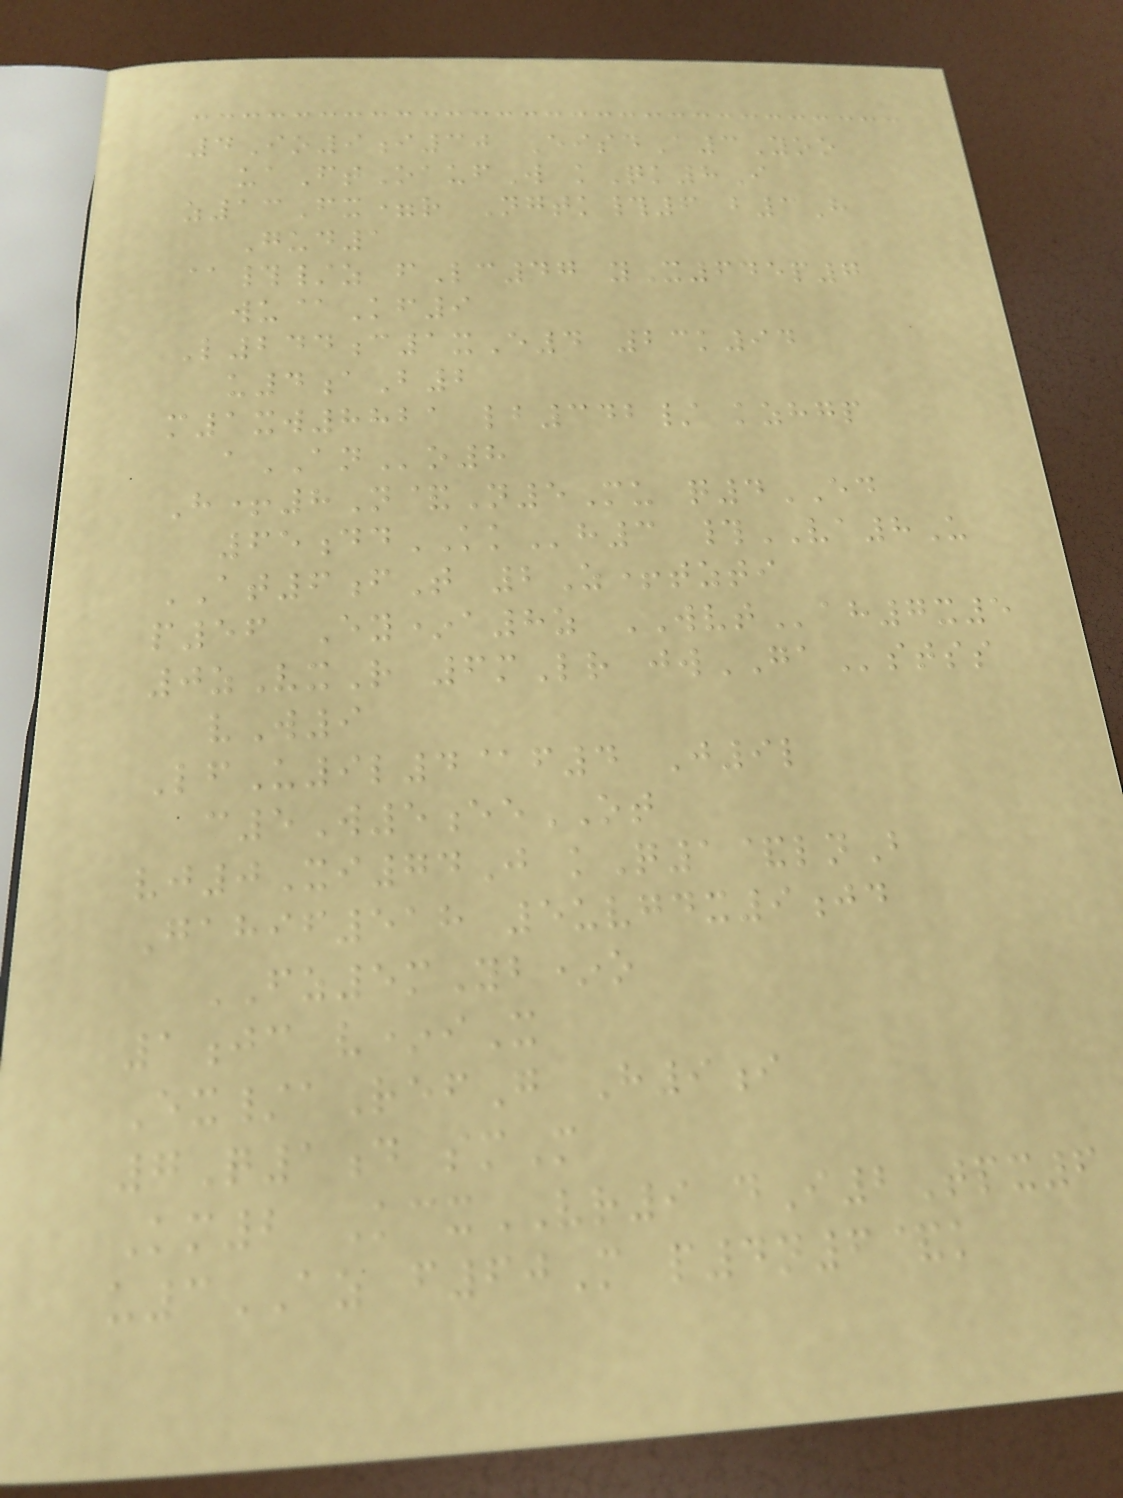4Io9i30 EisdA3Yoo
uaFtOaufW kQk8I
z13Fx=r Ngtk#6 b3H
Gud1
@#/z fLc47 yX645p7
wu@Kf9
L244c1xE4 23k94
u4aB2
m1xw8821 lb342/ kzhgp
aANo8
H+8N&N5Mu q4ED
65ddKKh3 #VA8U
AT6fT 2Z+tzti
p56 Ey*a8z WVTah7x5
0zVxR 6mLr jwGAstss
vW9
LfU9l4@f4 J9l
c5W5eeOT
vj0Xi74J kQ1&lnB
Gahif518 5uvgdx9jd
FZ5mYb*o
1jc v*iX
Ex/aRefG H9i
7Q1d smM
Km2 KcxVR9 dI2Tpx6
u3AZ f60M p4n6&k
